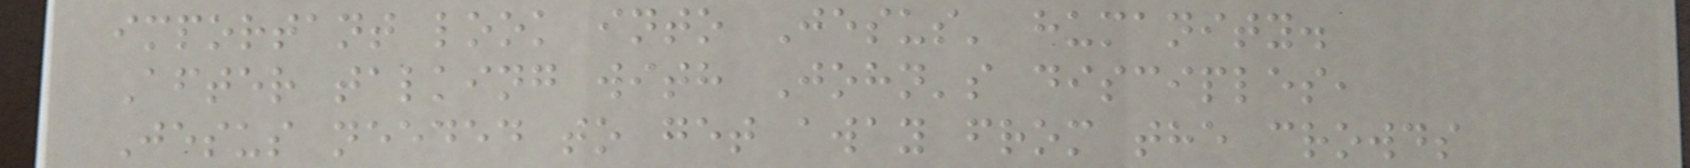important look into Jesus' humanity.
After talking with John's disciples,
Jesus needed to get away from the crowds
